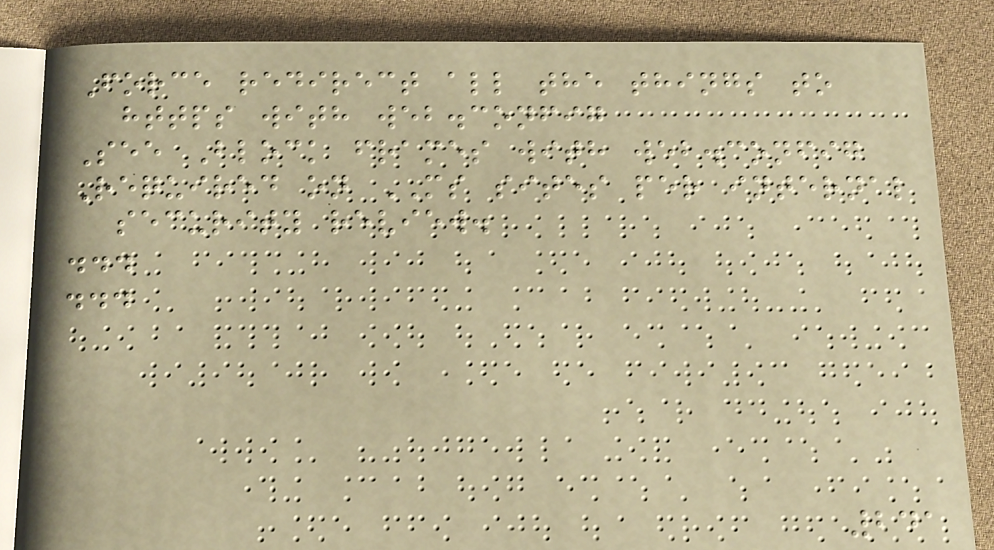Force redirect all the things to
https with web.config
See Block frames with web.config
Required on MS sites per internal
security review.
...
...
241
